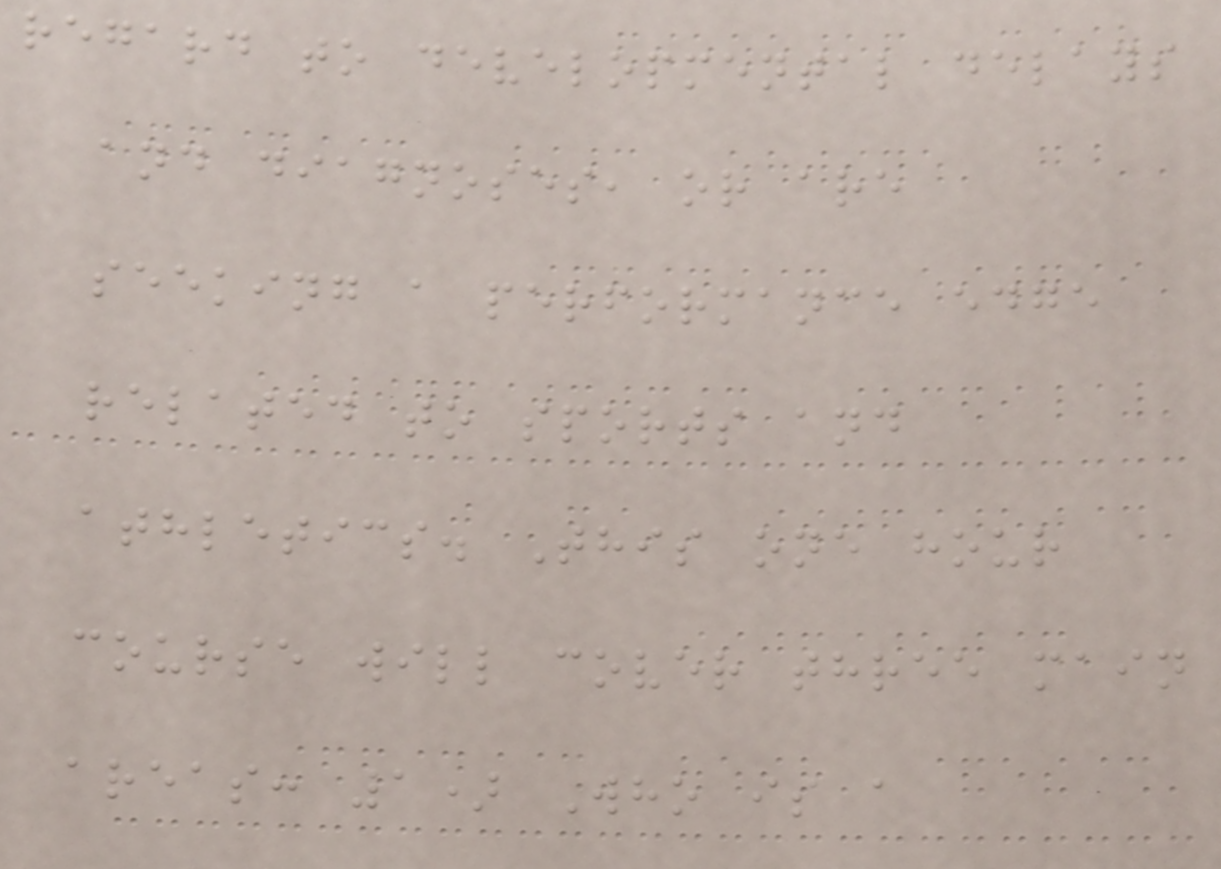regard to developmental delays
and diagnoses, or are
seeking a performance edge
related to sports and
athletics. This one hour
course will cover three main
areas: 1) Who is a
